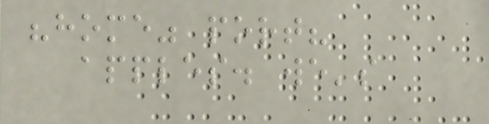"home" port?
apples. we's
